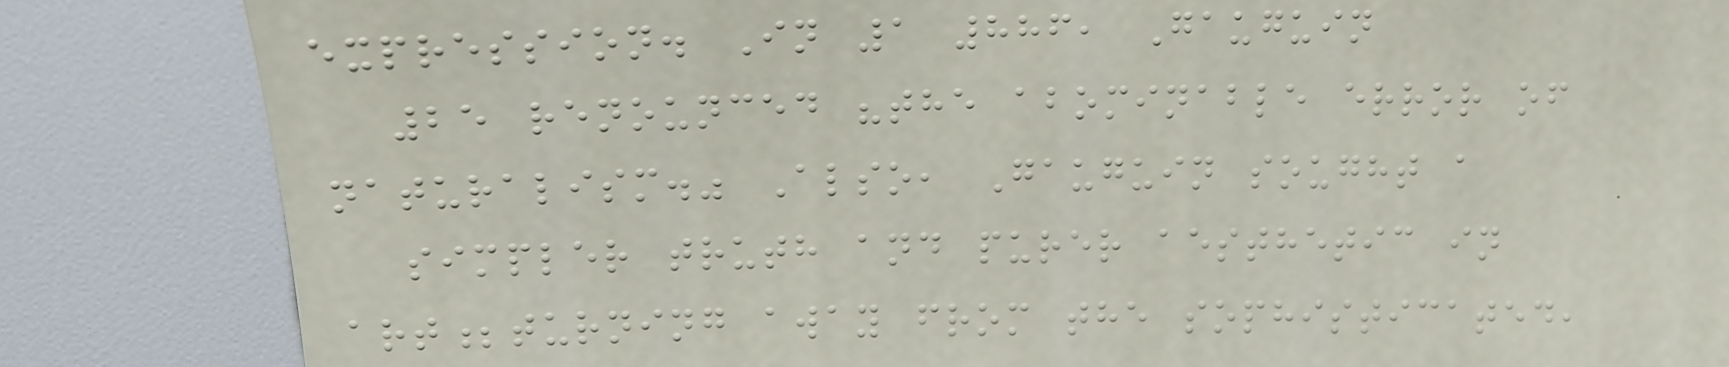expression. In 1 886, Gauguin
25 renounced "the abominable error of
naturalism." Also, Gauguin sought a
simpler truth and purer aesthetic in
art;turning away from the sophisticated,
